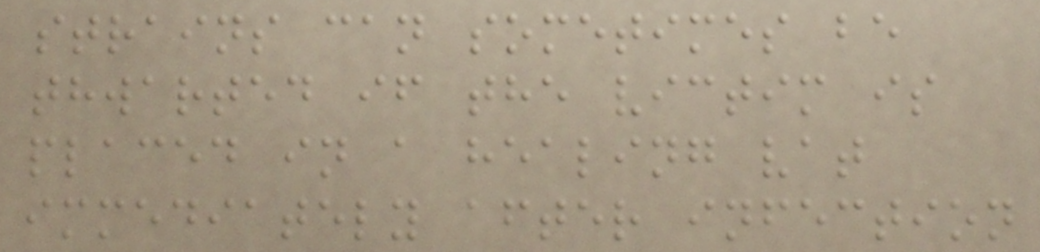strains can sometimes be
thwarted if the victim is
placed in a healing vat
immediately after infection
